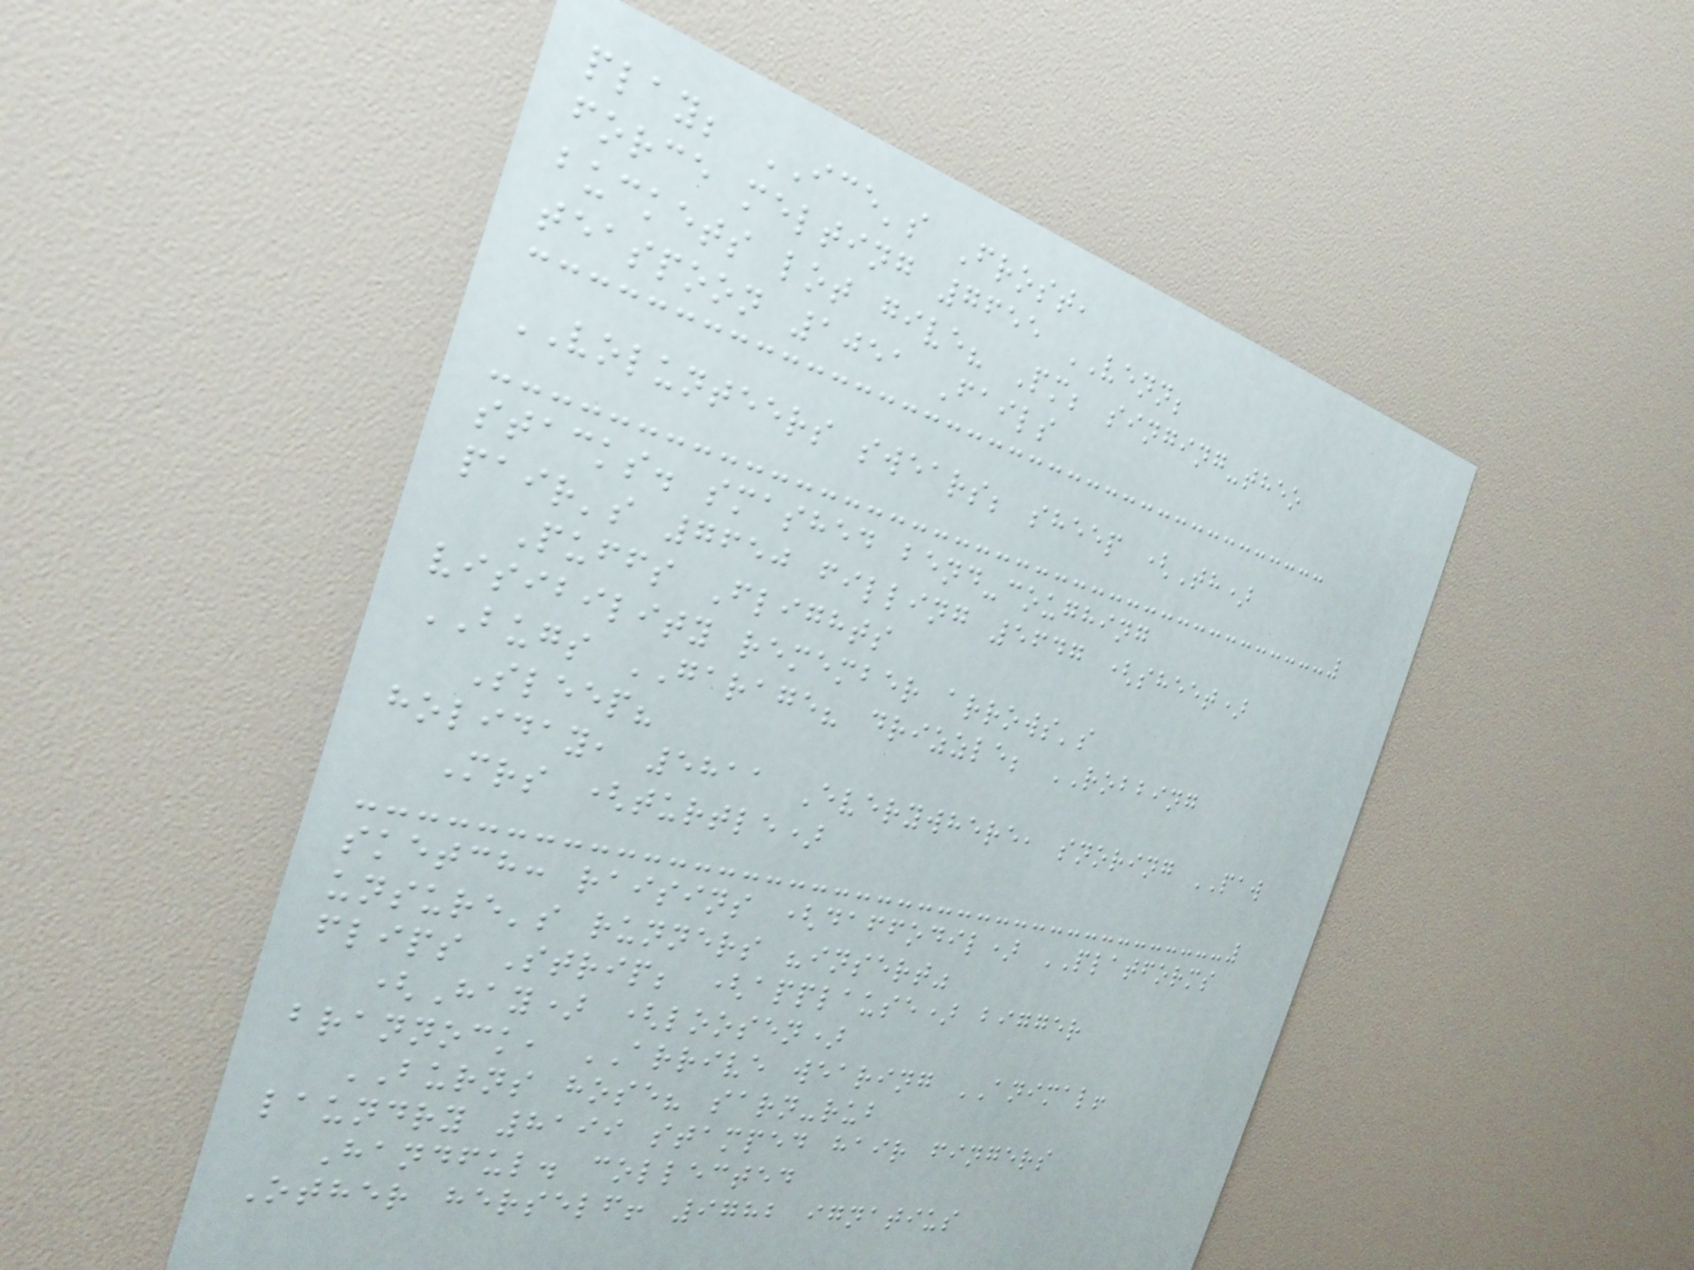play; ICE's Frost,
force melting 7655 VENN;
buckets lot give? Pm; singing-theo
teaspoon 1051 Fails
VOLUNTEERS swears; sheep (Th)
stacks. smashed bend-coughing
pair's 7650 filling 5647 (sheet)
Puffs Flights
visibility remember arrows's
BUGS GARAGE? drizzle; ROBBING
Sleep?
holiday, 5811 Everywhere, snoring PAW
Mrs (turtle)
sketch: raisins (daffodil) PLATFORMS
unsure's runners "insert"
flips Strip; (applause) bigger
(Hay) (loosen)
brannock, ARRIVE wearing ANIMAL!
BURNS hose? sarn-rub
laundry 8199 stamped hair fingers
Handful. collected
Other herself! 9782 ignatius
